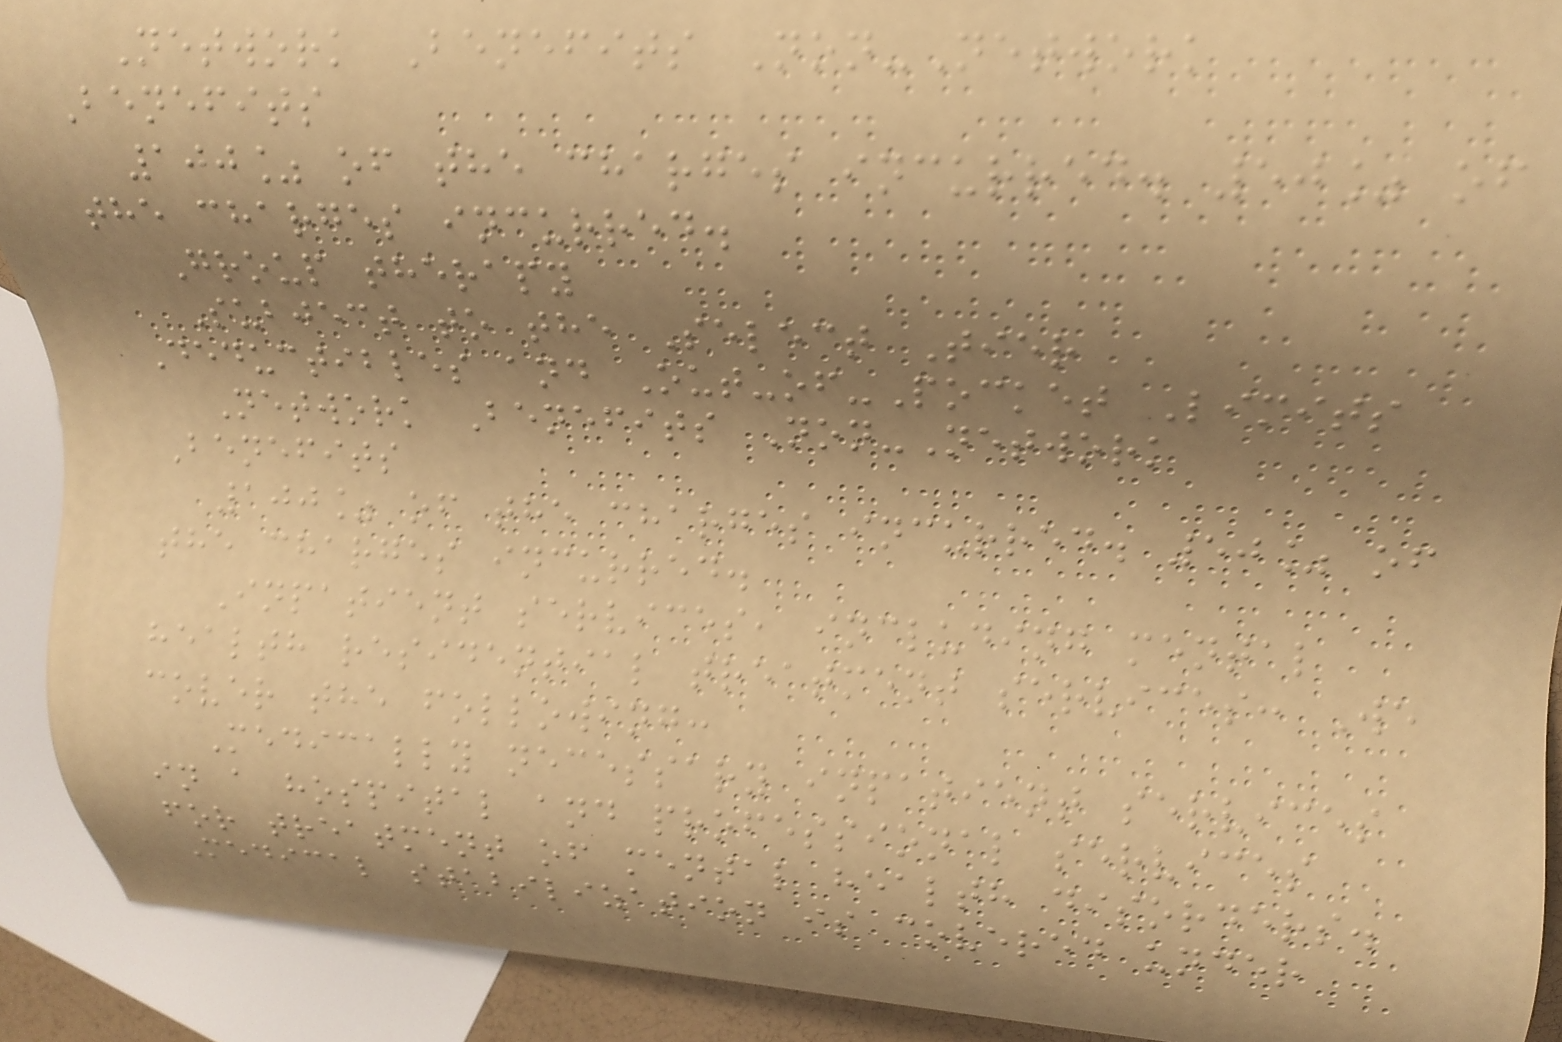Network Benefits Non-Network
Benefits
100% of the charges incurred. 50% of
the charges incurred.
Group therapy
Subject to the Select Tier
Deductibles and Out-of-Pocket Limits
Network Benefits Non-Network
Benefits
100% of the charges incurred. 50% of
the charges incurred.
Inpatient services, including mental
health residential treatment services: We
cover the following:
Medically necessary inpatient services
in a hospital and professional services
for treatment of mental health disorders.
Medical stabilization is covered under
